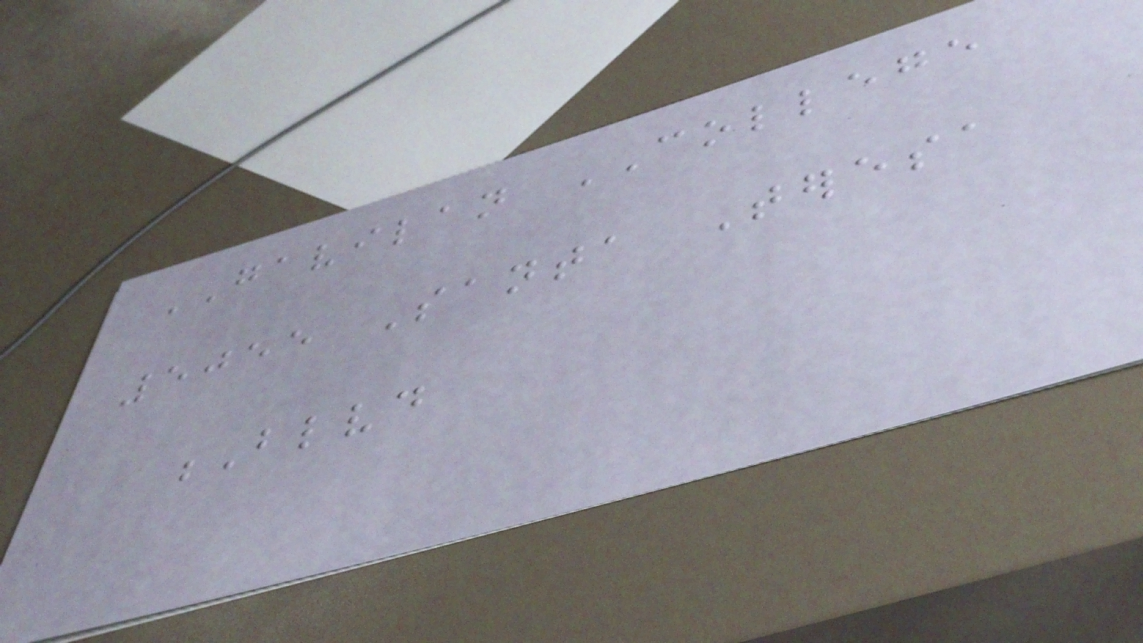GAVILAN COLLEGE
5055 Santa Teresa
Blvd
